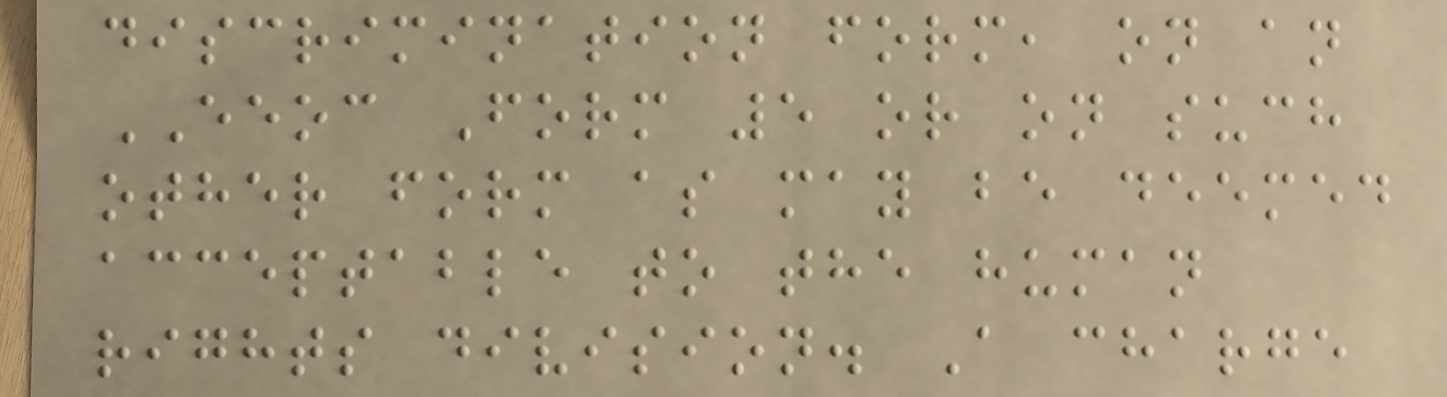discrimination form, on an
EEOC Form 5 or on such
other form as may be deemed
acceptable to the human
rights division. A charge
